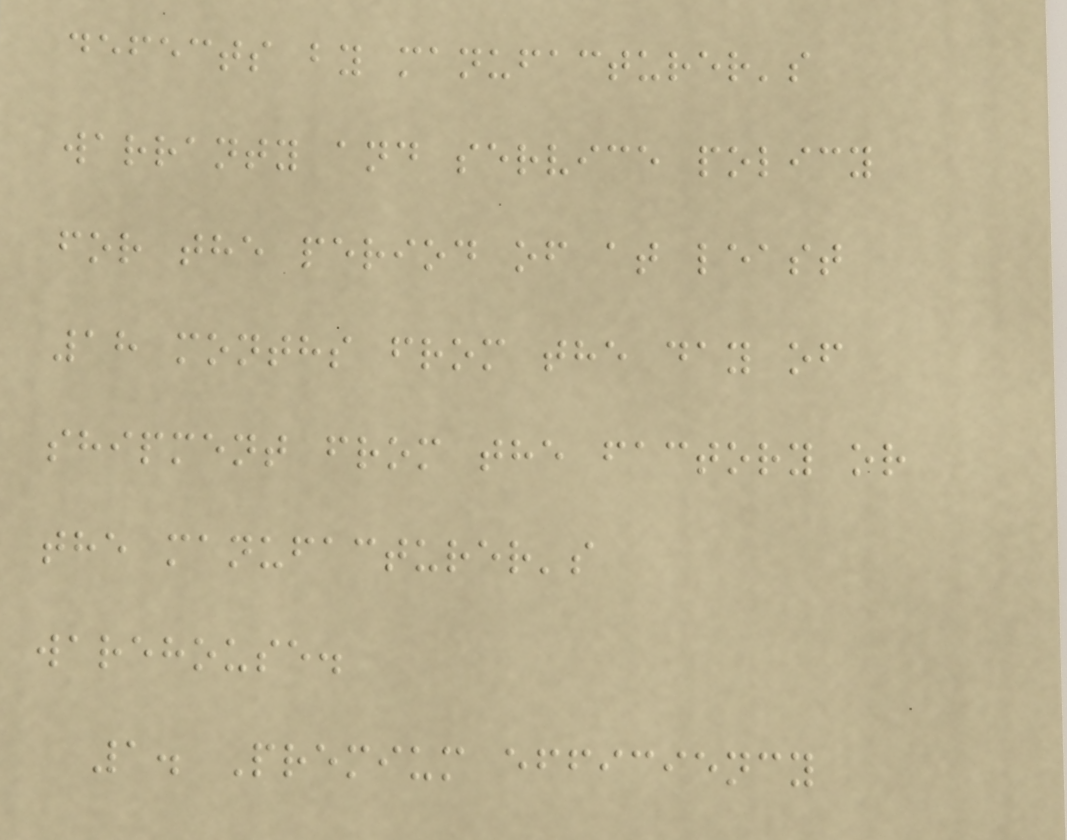defects by manufacturer's
warranty and service policy
for the period of at least
18 months from the day of
shipment from the factory or
the manufacturer's
warehouse.
1. Premium efficiency
